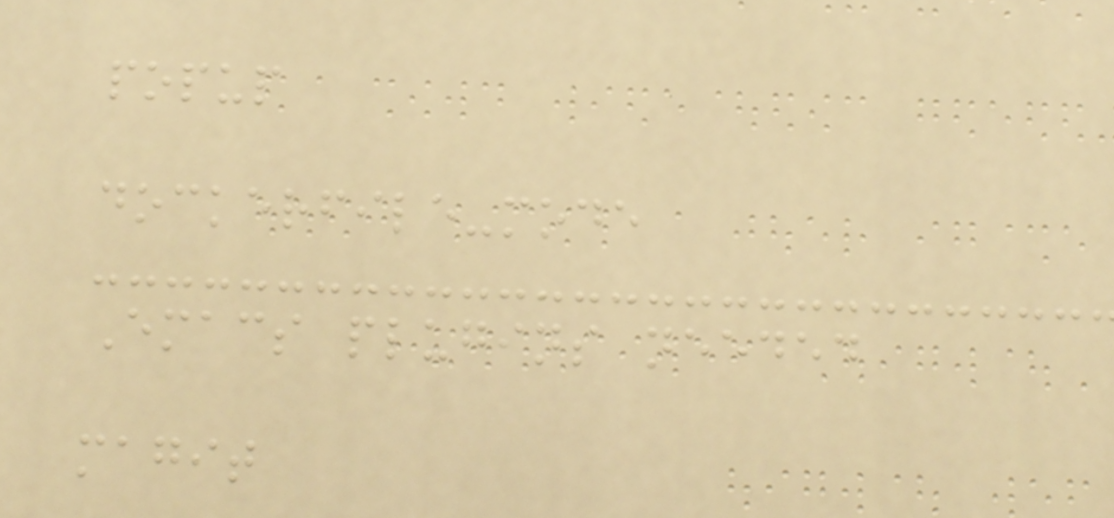popup
dockerfile-mode
Emacs plugins needed
magit
